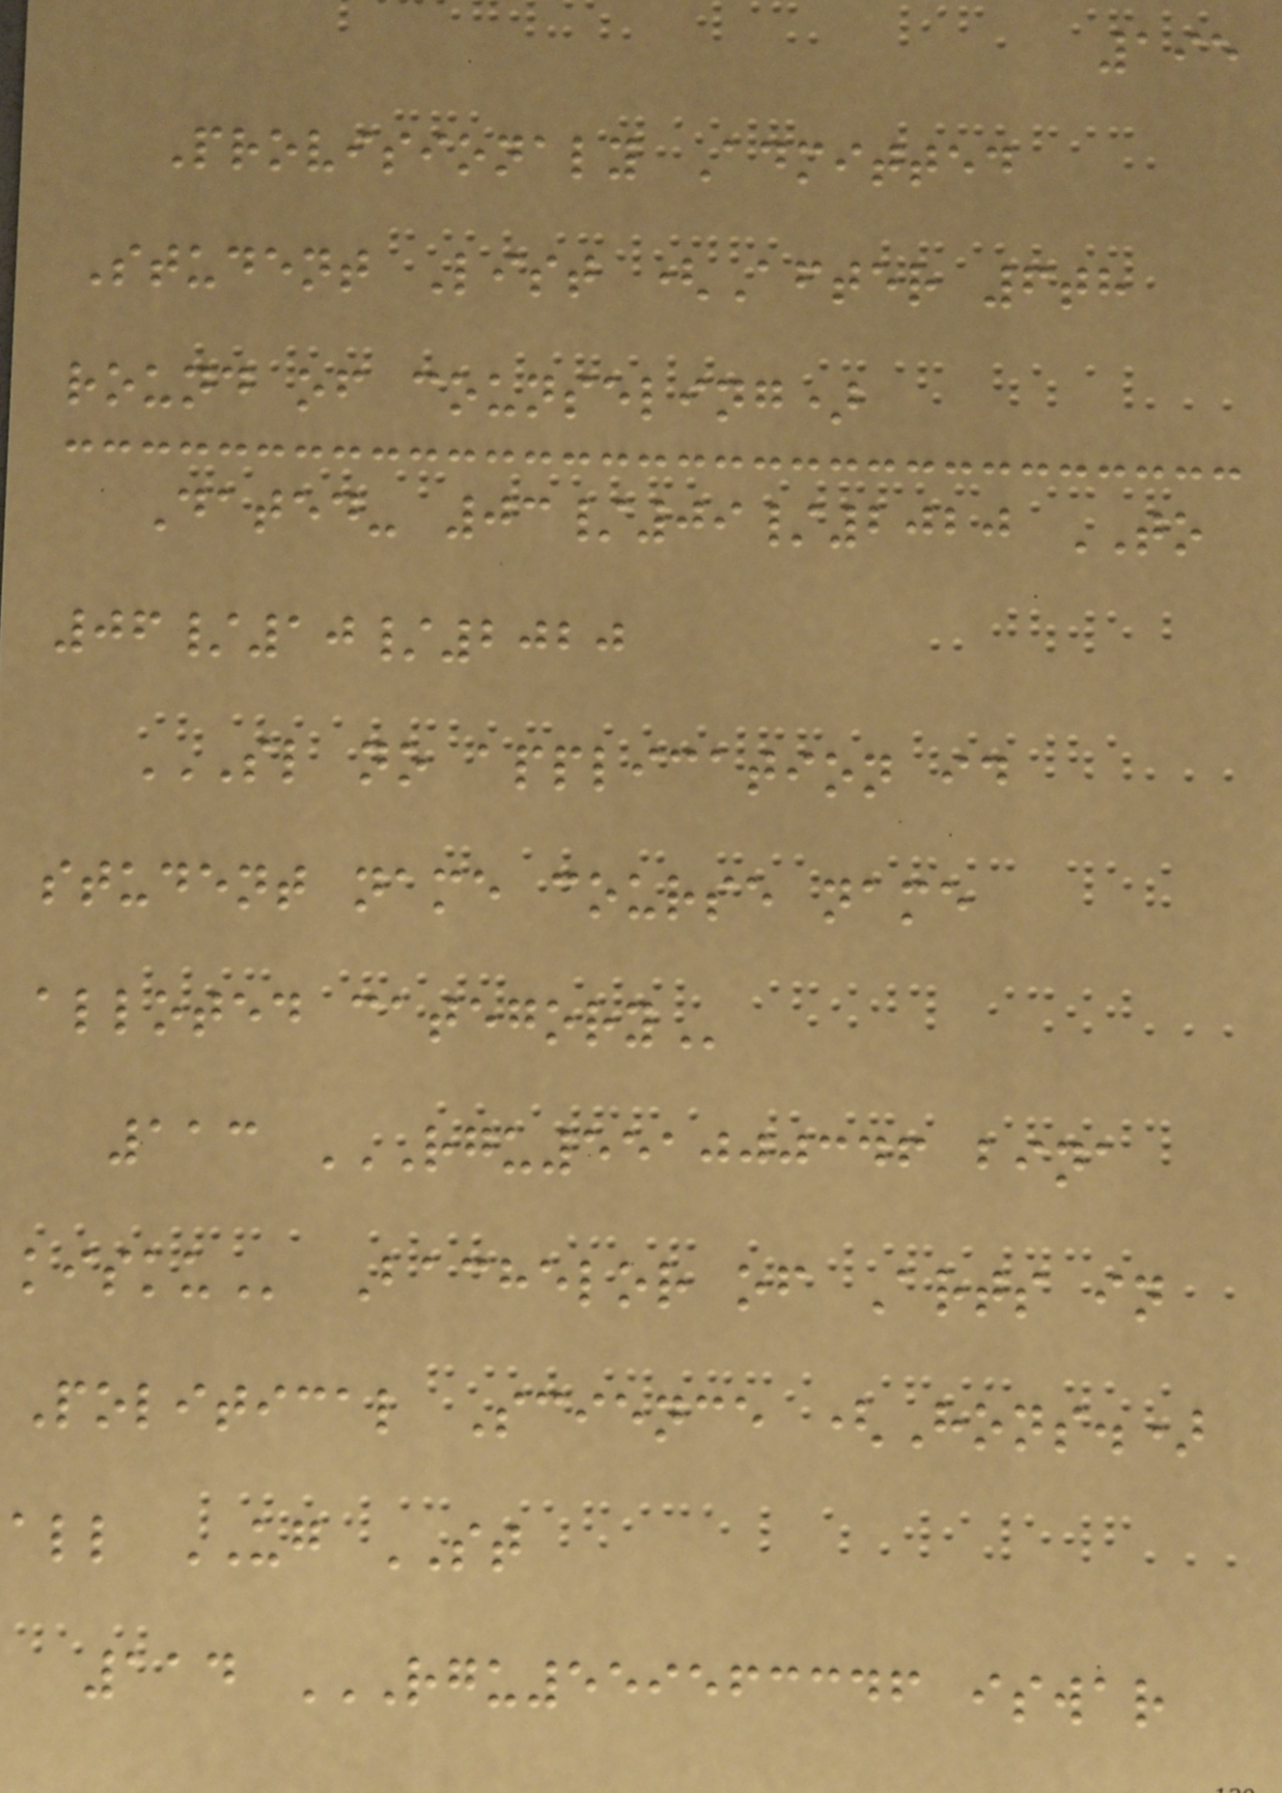195
Provisionaly Admitted
Student List (After 6th
round of counseling)
Dated- 03/09/2020 TO
06/10/2020
SL NO APPLICATION ID
STUDENT NAME COURSE NAME
ALLOTED CATEGORY
113 RGU551000346 BINA
KISKU Bachelor of Arts in
Political Science (Hons.)
all UG ST
114 RGU559563346 ISWAR
